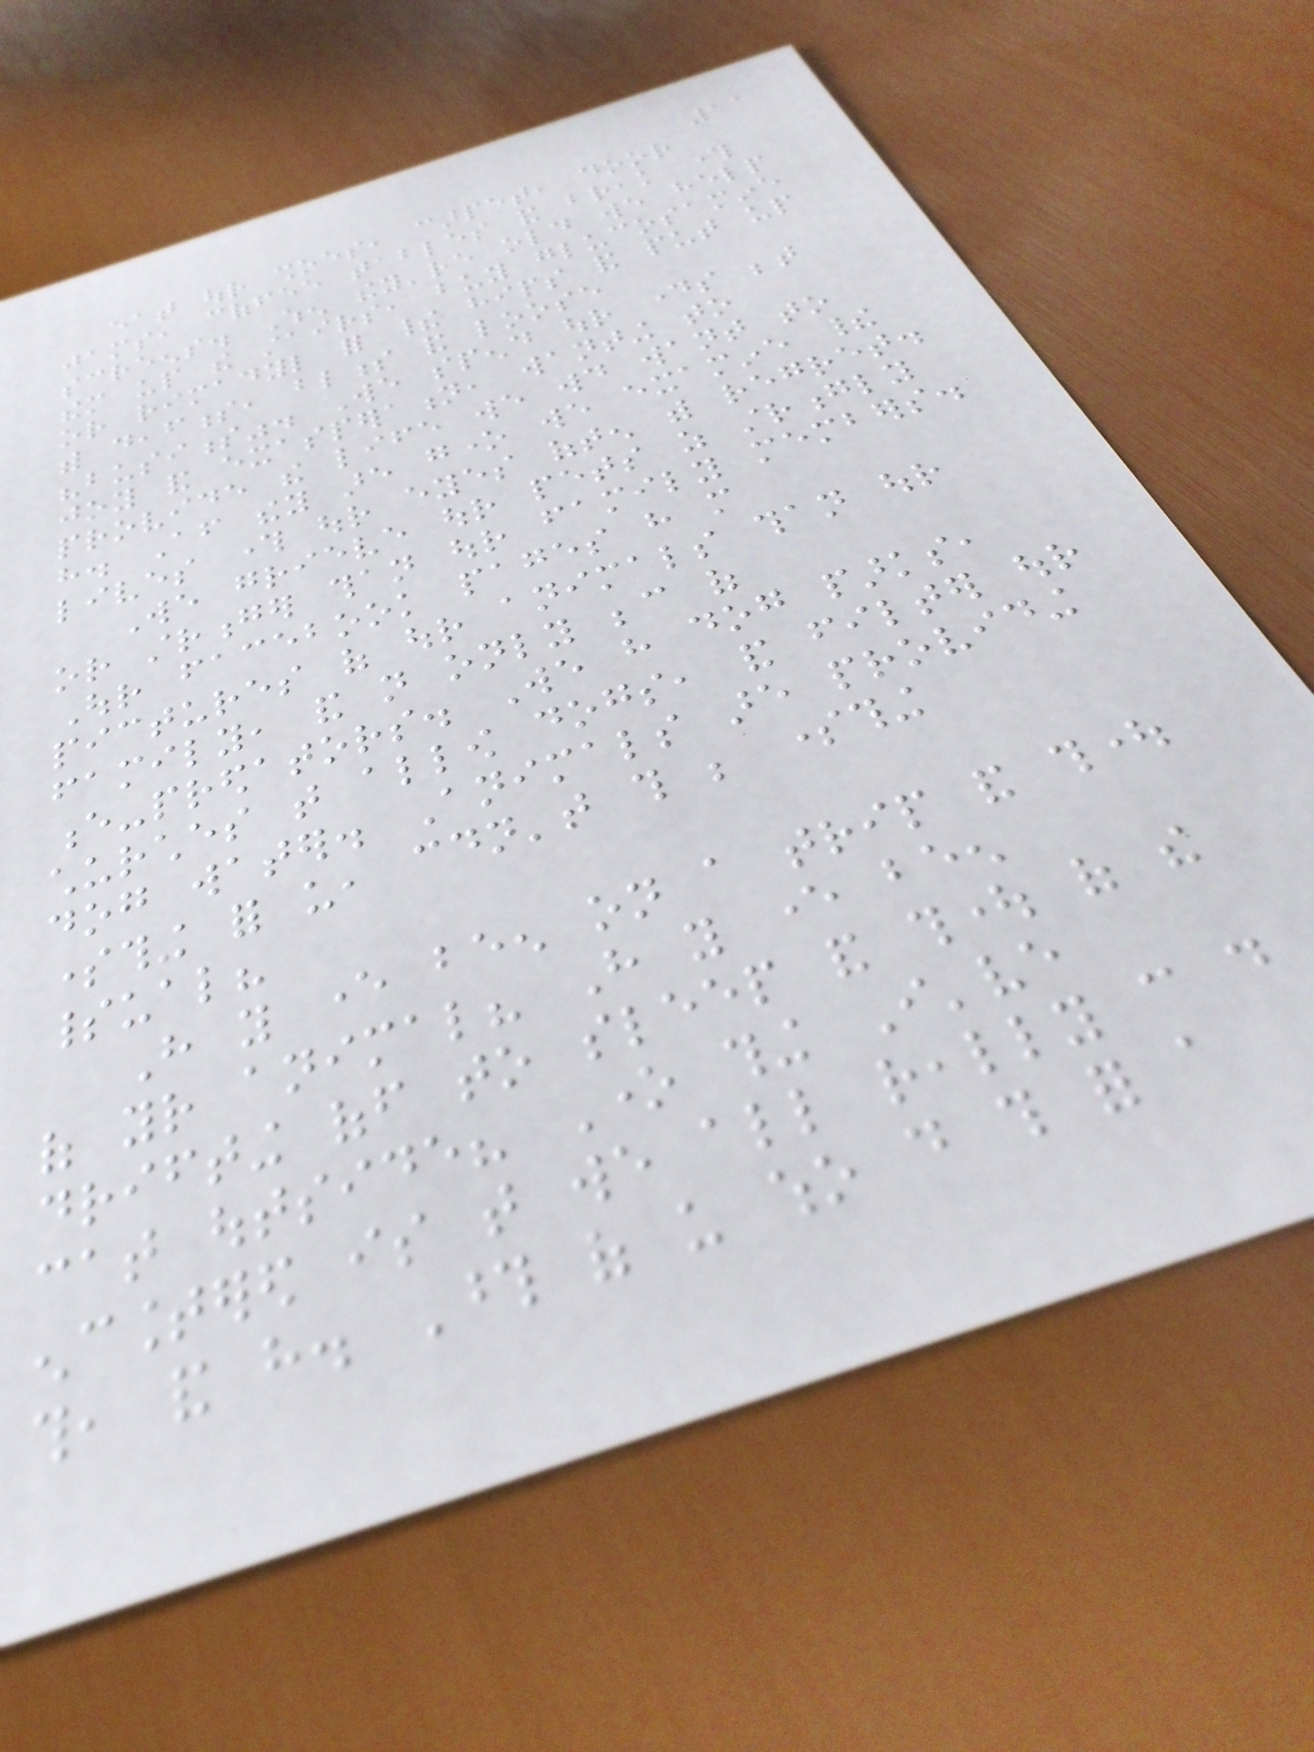11
eat our shoes, carpet, door
jams, coffee tables and break through
screens. When they're old we help
them up the stairs, buy glucosamine
or rimadyl for their hips and put up
with deafness, blindness and loose
"business". We spend our days between
joy and exasperation, wanting to
provide the life we would want to
have. After they are gone we examine their
lives through our eyes often with regret.
We grieve our pets as strongly
or stronger than our family members.
Our facebook pages have more
pictures of our animals than our
family, and not only because of
e-predators. We have dog parks,
churches that allow dogs, and filter our
dog water. Animals are providing
something for us, couldn't this be something
spiritual?
Have you ever been on a trip and thought
of your animal? Have you ever been
drifting off to sleep and thought of the
cat outside? One thing I've
encountered is that we all really can do
this, and have. Those of us who do this for a
